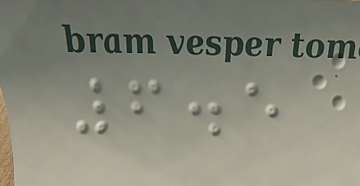6.5
